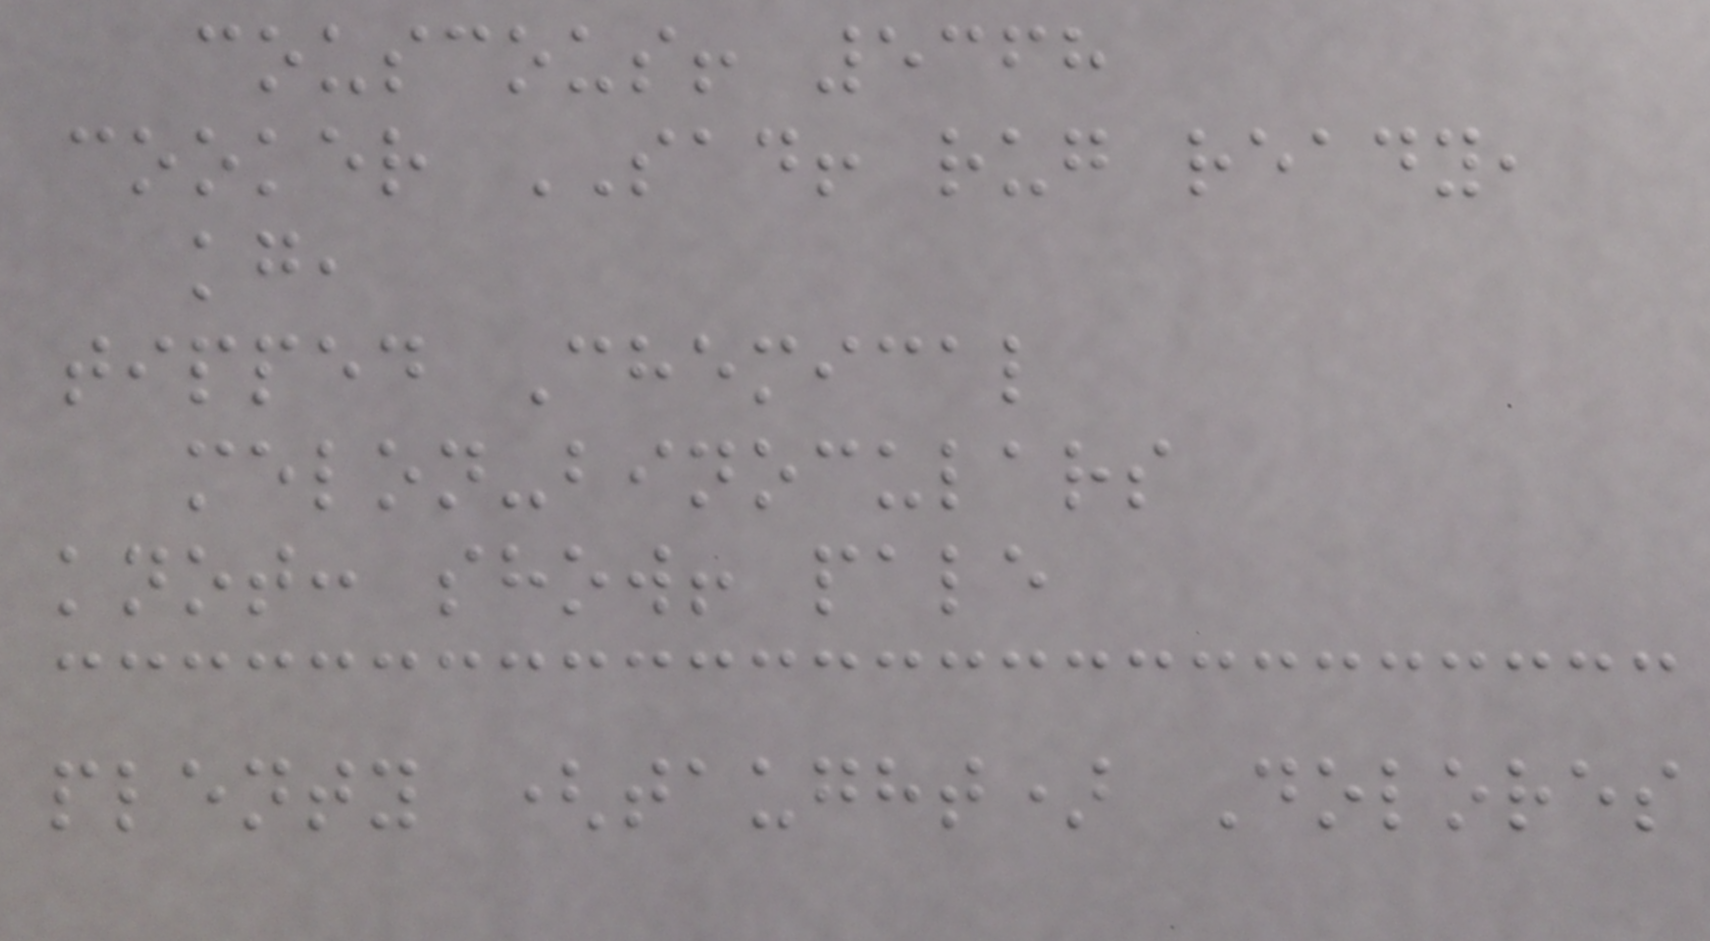couscous! 5368
cooker SAD! rug ready,
kg,
tipped Chemical
melon-binoculars
knot: show! pale
plenty (taught) Dolores
